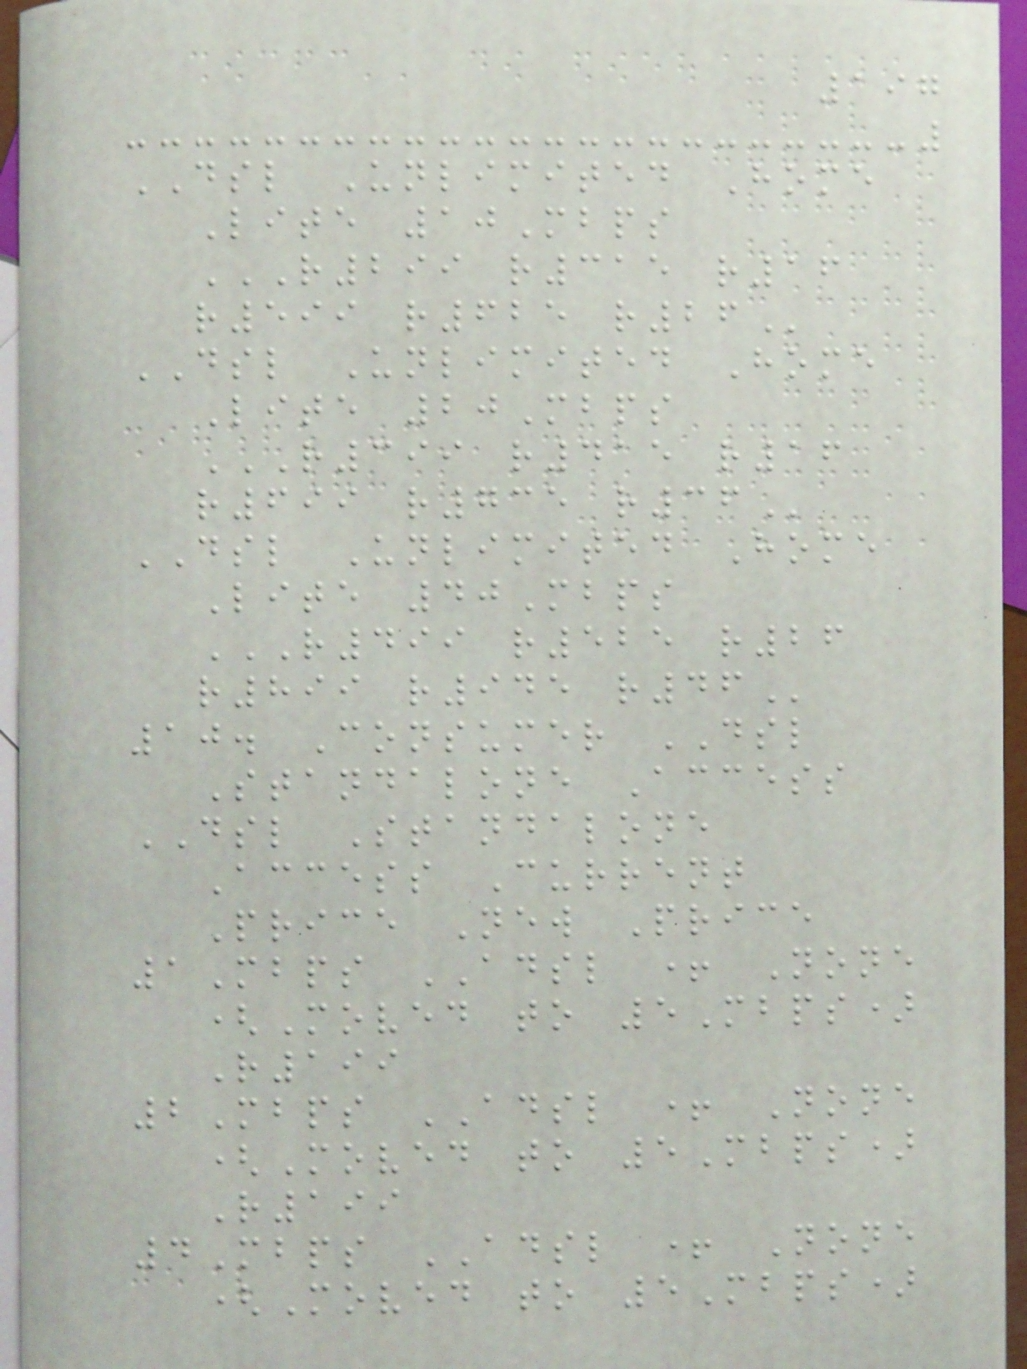197
DSL Unlimited Home
Lite 10Mbps
R299 R315 R16
R599 R625 R26
DSL Unlimited Home
Lite 20Mbps
R399 R415 R16
R699 R735 R36
DSL Unlimited Home
Lite 40Mbps
R499 R525 R26
R899 R945 R46
10. Consumer DSL
Standalone Access
DSL Standalone
Access Current
Price New Price
1Mbps ADSL + None
(Moved to 5Mbps)
R199
2Mbps ADSL + None
(Moved to 5Mbps)
R199
4Mbps ADSL + None
(Moved to 5Mbps)
